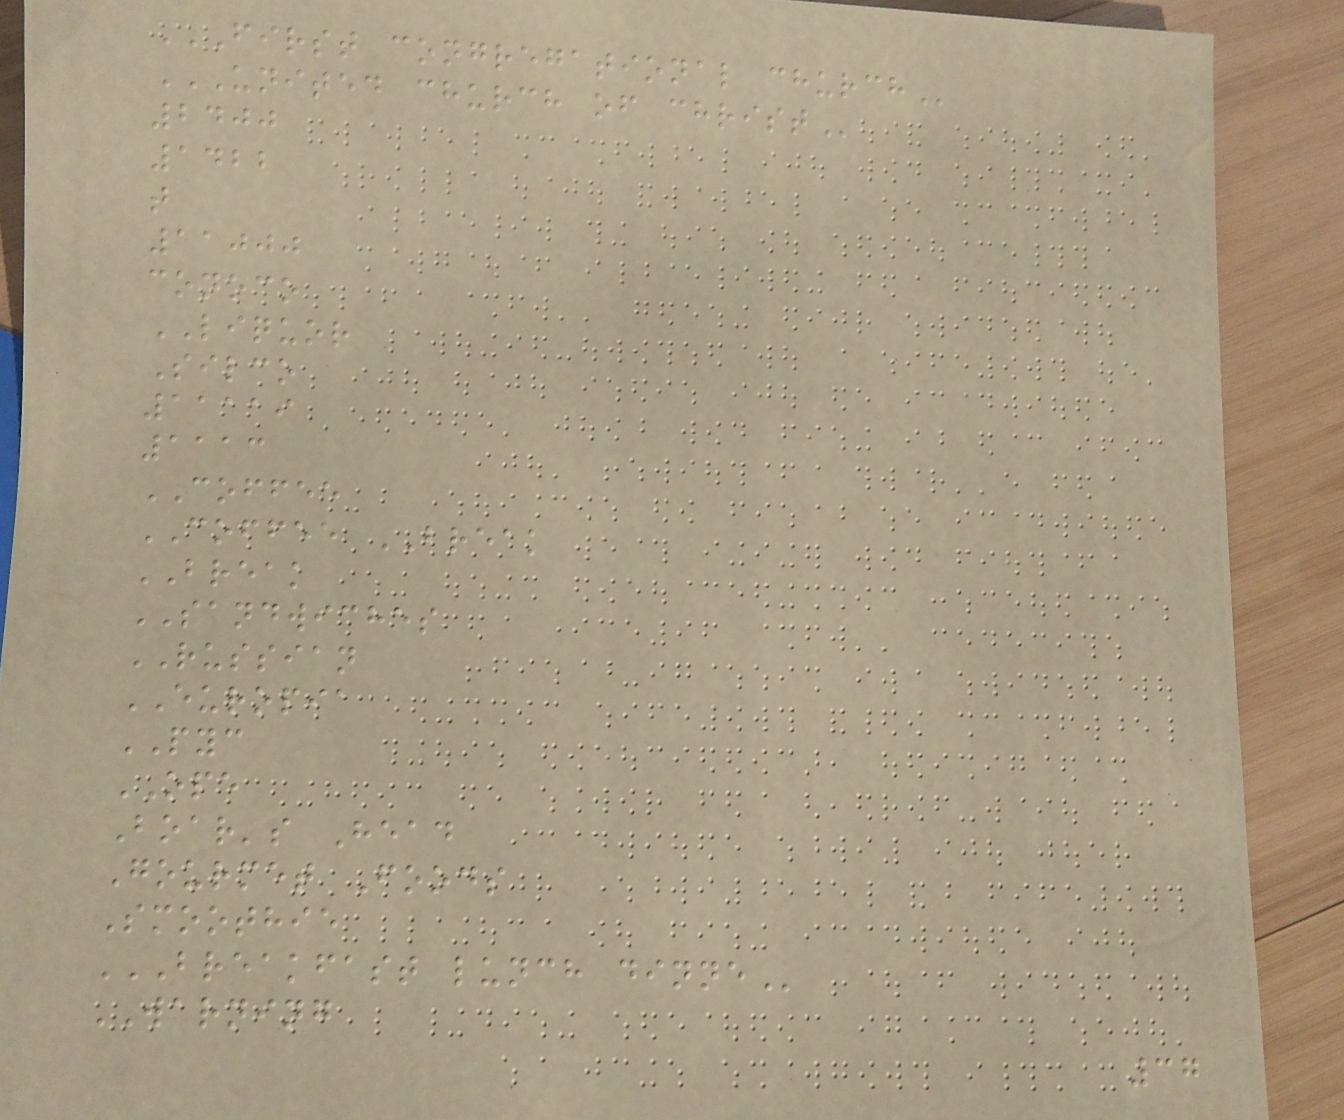FIRST CONGREGATIONAL CHURCH
UNITED CHURCH OF CHRIST
2400
1422
t
11000
conoco
LIQUOR
Silco
11119
1113
COFFEE
COFFEE BREAK
BREAK
SANDWICHES
RUSSIAN
EUROPIA
PYC
OPE
Boar's Head
Gourmet Foods
Smoothie
BREAKFAST LUNCH DINNE
WARNING
37
